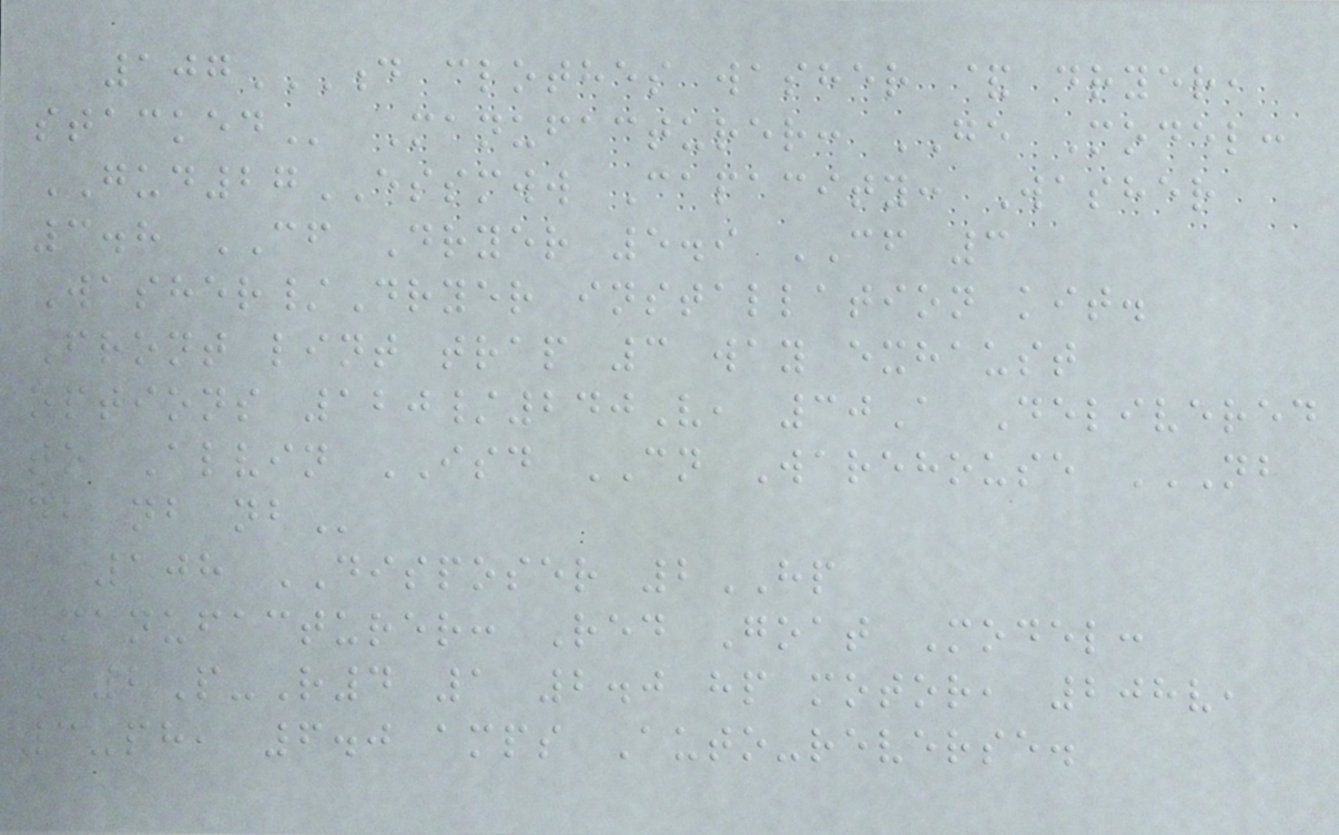107D CLOTHES WASHER & DRYER,
STACKED Manufacturer: GE Model:
GUD27ESSMWW Capacity: Washer
3.8 CF Dryer 5.9 CF 3
Washer/Dryer installation kit.
Front lint trap 3 way exhaust
options 120/240V, 30A Delivered
to Alvin ISD CN Warehouse NB
NB NB NB
108 DISPOSER 2HP
Manufacturer: Red Goat Model:
A2P-R4 1 2.0 hp motor, 208v,
3-ph, 6.0 amps Auto-reverse.
